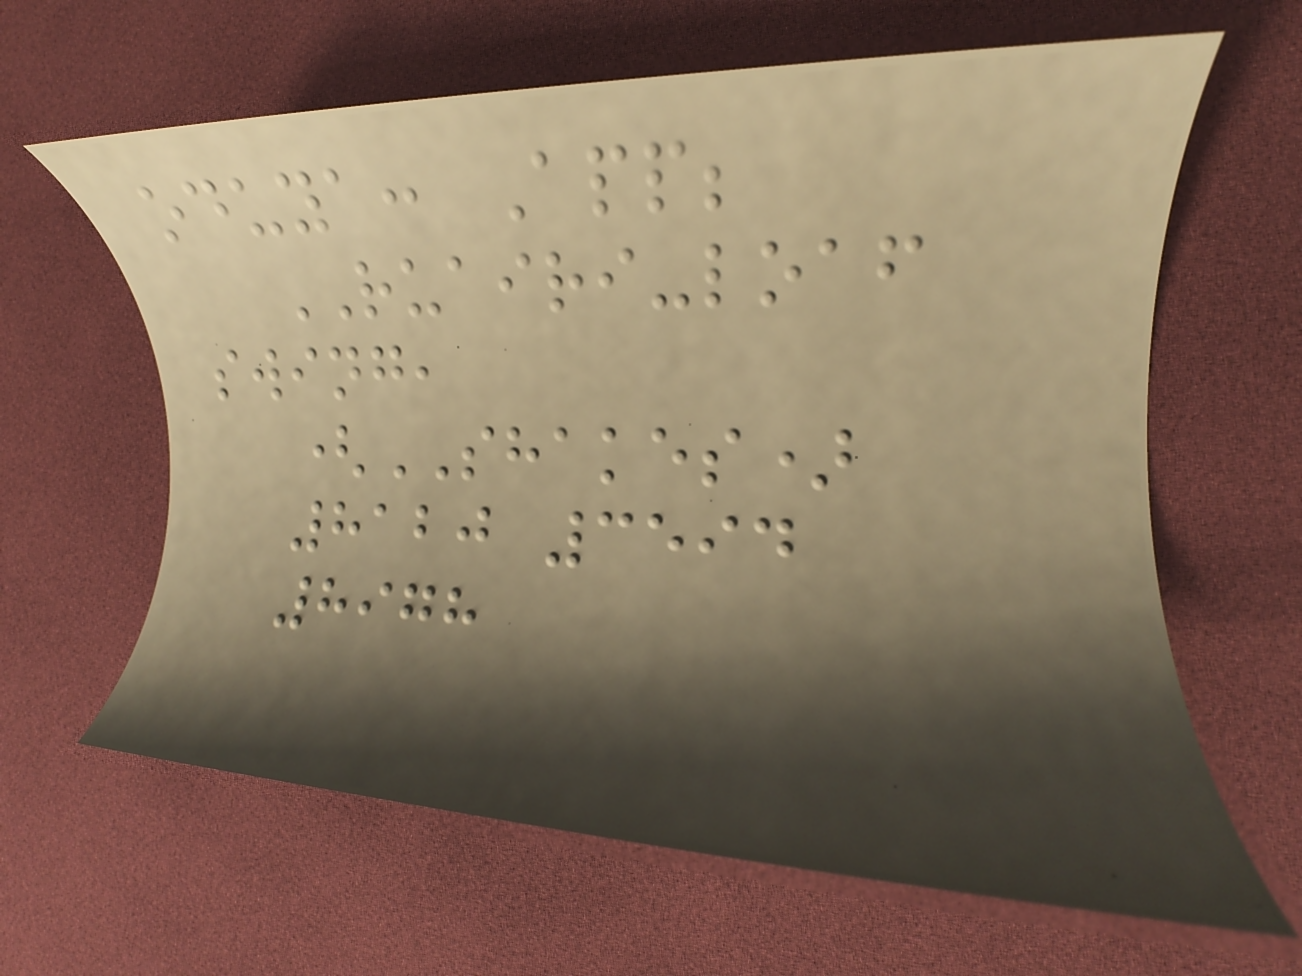oduya: App;
RUAIRI-loaf
swing,
(SHAKES)
8120 3594
8978
